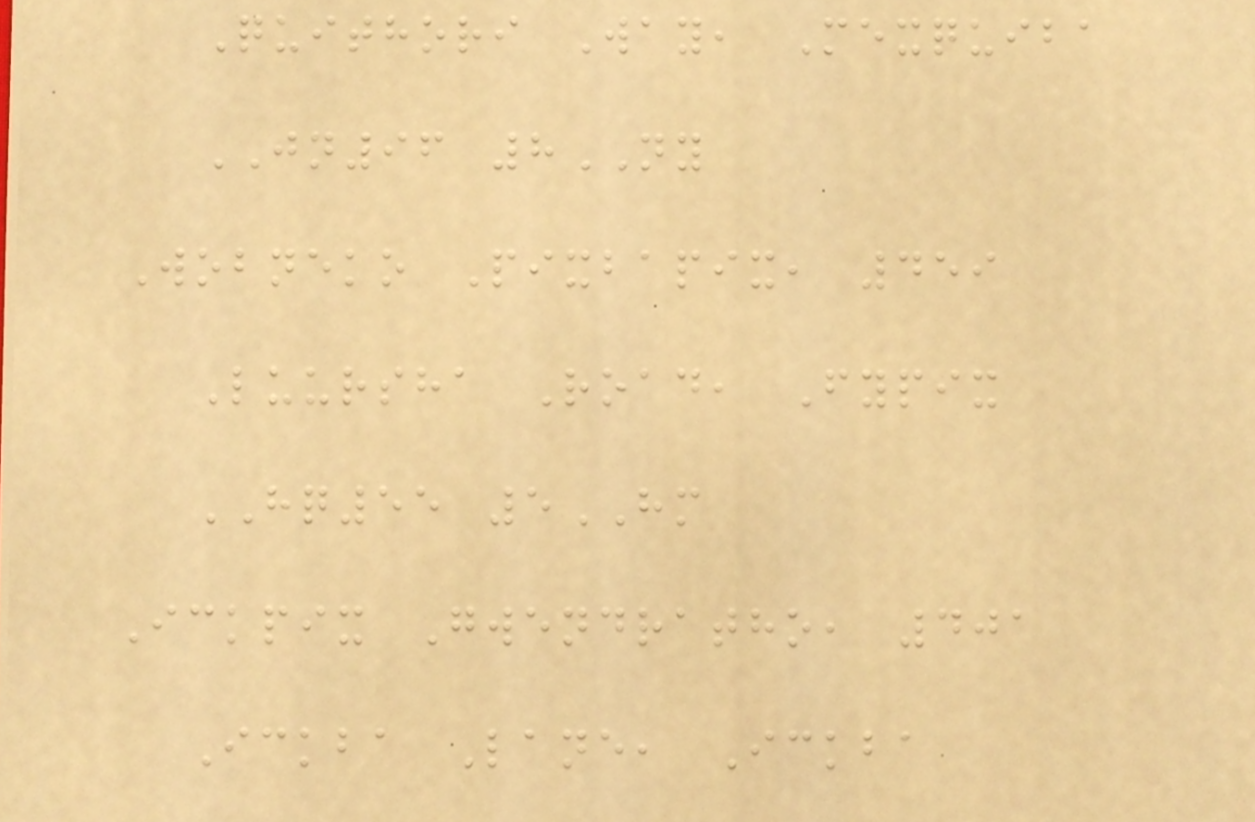Quithori Way, Mexquiba
JN96 8NY
Wobneko Pixbapix, 459
Luursha Road, Fypix
HQ55 5HM
Ickpix Gwendratho, 401
Ickba Lane, Ickba
